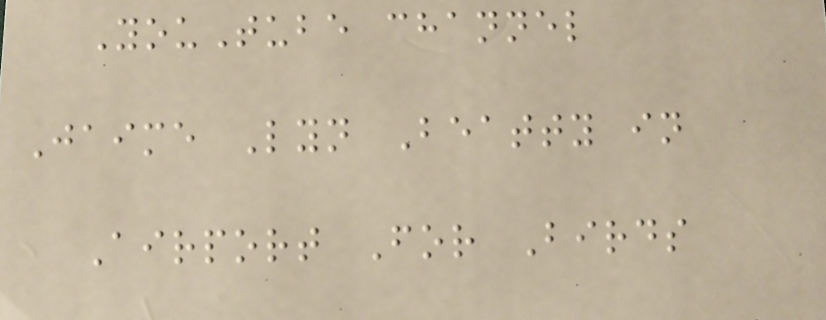YouTube channel
Jaime Lyn Beatty in
Airport For Birds
